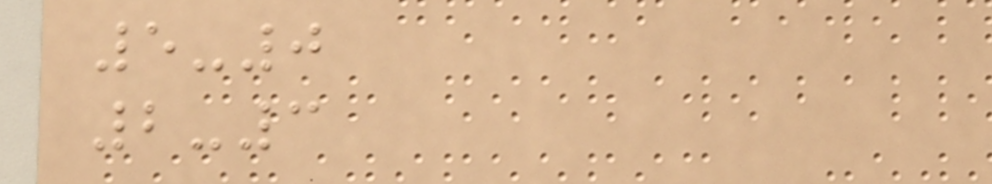5-0
2-3
